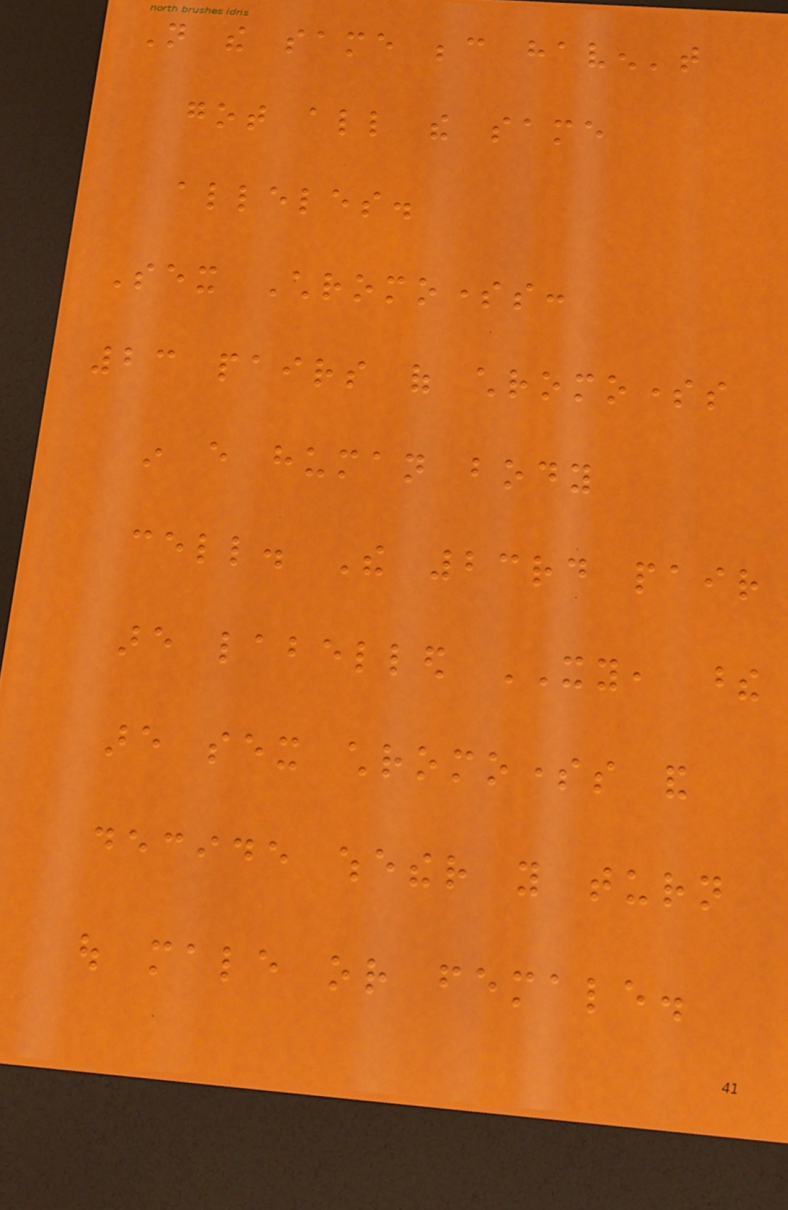Not the same because haven't
got all the same
alleles.
Sex Chromosomes:
23 pairs of chromosomes
in every human body
cell. The 23rd pair
are labelled XY, these
are sex chromosomes and
decide whether you turn
out male or female.
